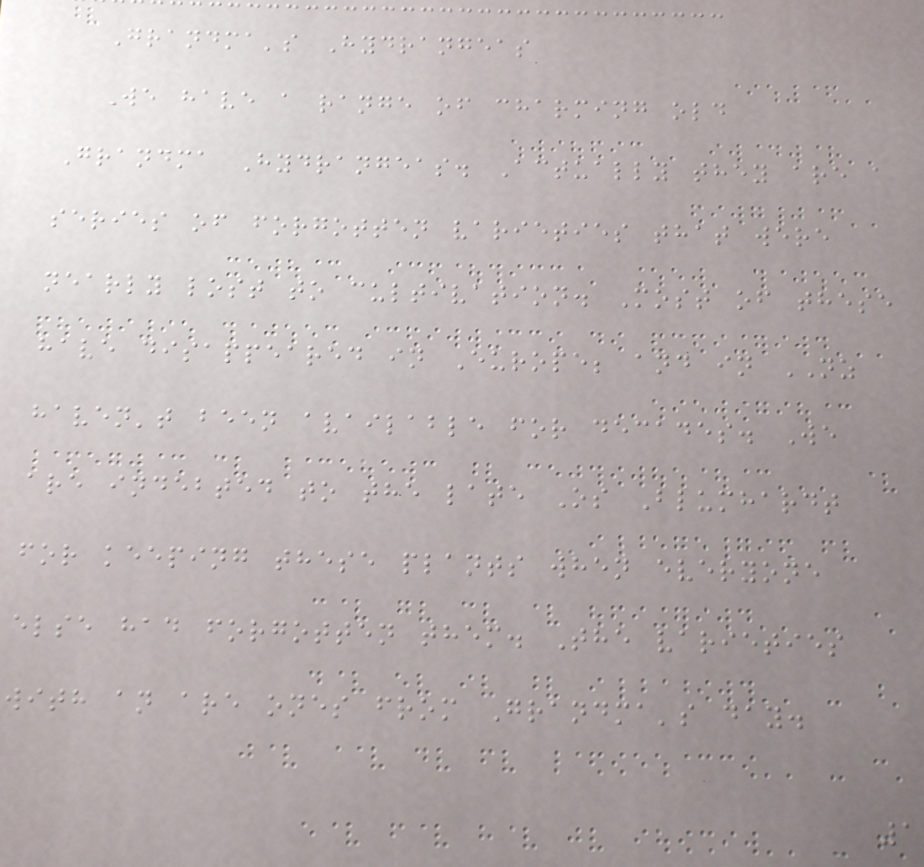Grandma's Hydrangeas
We have a range of charming old
Grandma Hydrangeas. Actually they are a
series of forgotten varieties that were
nearly lost to cultivation. Most of these
have disappeared in Europe; and in NZ
haven't been available for decades. We
are indebted to the late Os Blumhardt
for keeping these plants when everyone
else had forgotten them. The varieties
with an are ones from Grandma's day.
1
